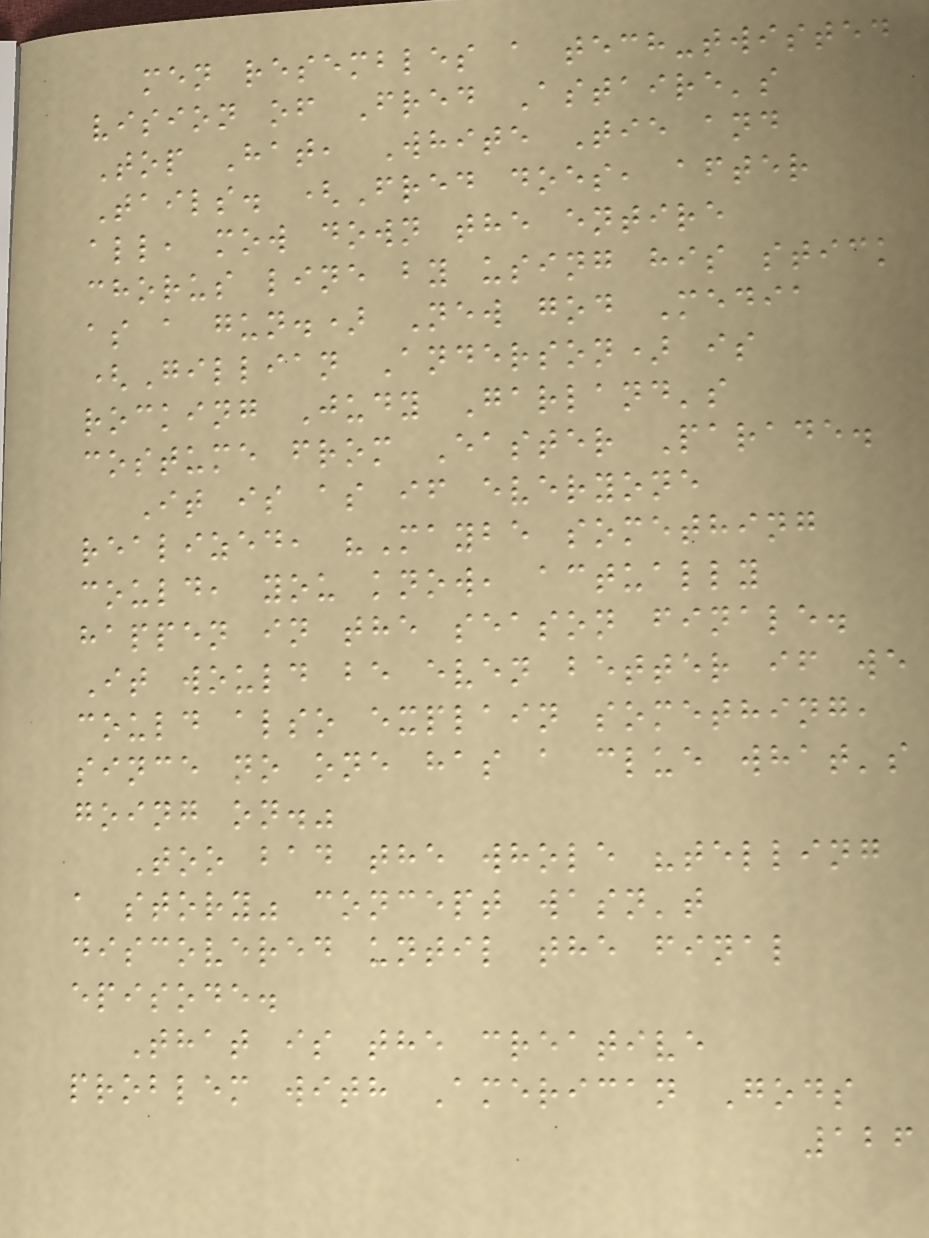men resembles a tech-twisted
vision of Fred Astaire's
Top Hat, White Tie and
Tails. (Fred does, after
all, mow down the entire
chorus line by using his stick
as a gun.) New god Media
(Gillian Anderson) is
rocking Judy Garland's
costume from Easter Parade.
It is as if everyone
realized, "Maybe something
could, you know, actually
happen in the season finale.
It would be even better if we
could also explain something,
since no one has a clue what's
going on."
Too bad the whole "telling
a story" concept wasn't
discovered until the final
episode.
That is the creative
problem with American Gods
126
